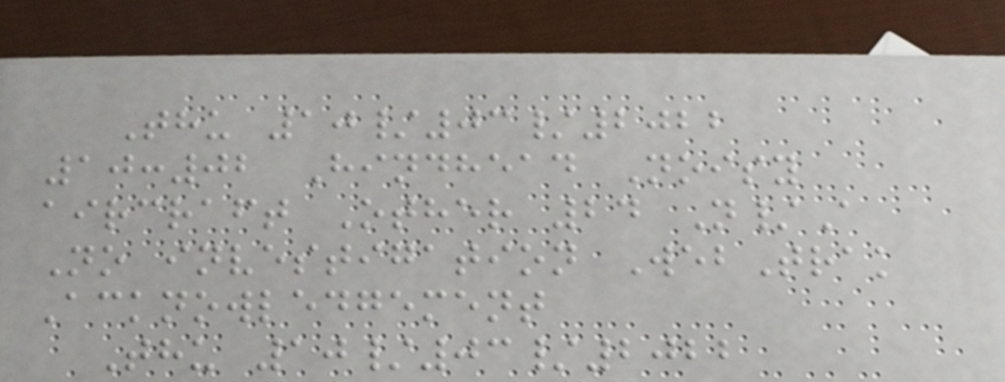Thu 10/03/2022
10:02 Hindhead Noisy
aircraft Other 24 N/A
No investigation WebTrak
Acknowledgement
Thu 10/03/2022
